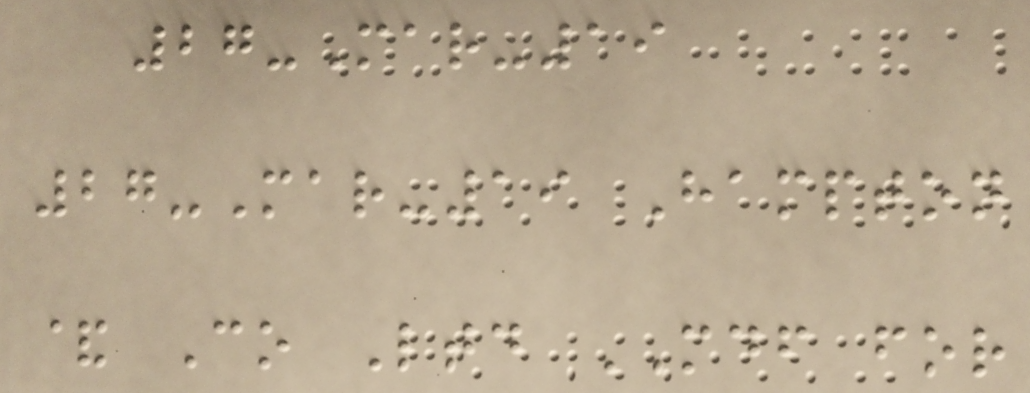27-Mar-19
27-Mar-19 Hampton
& Co Ltd MDF for
